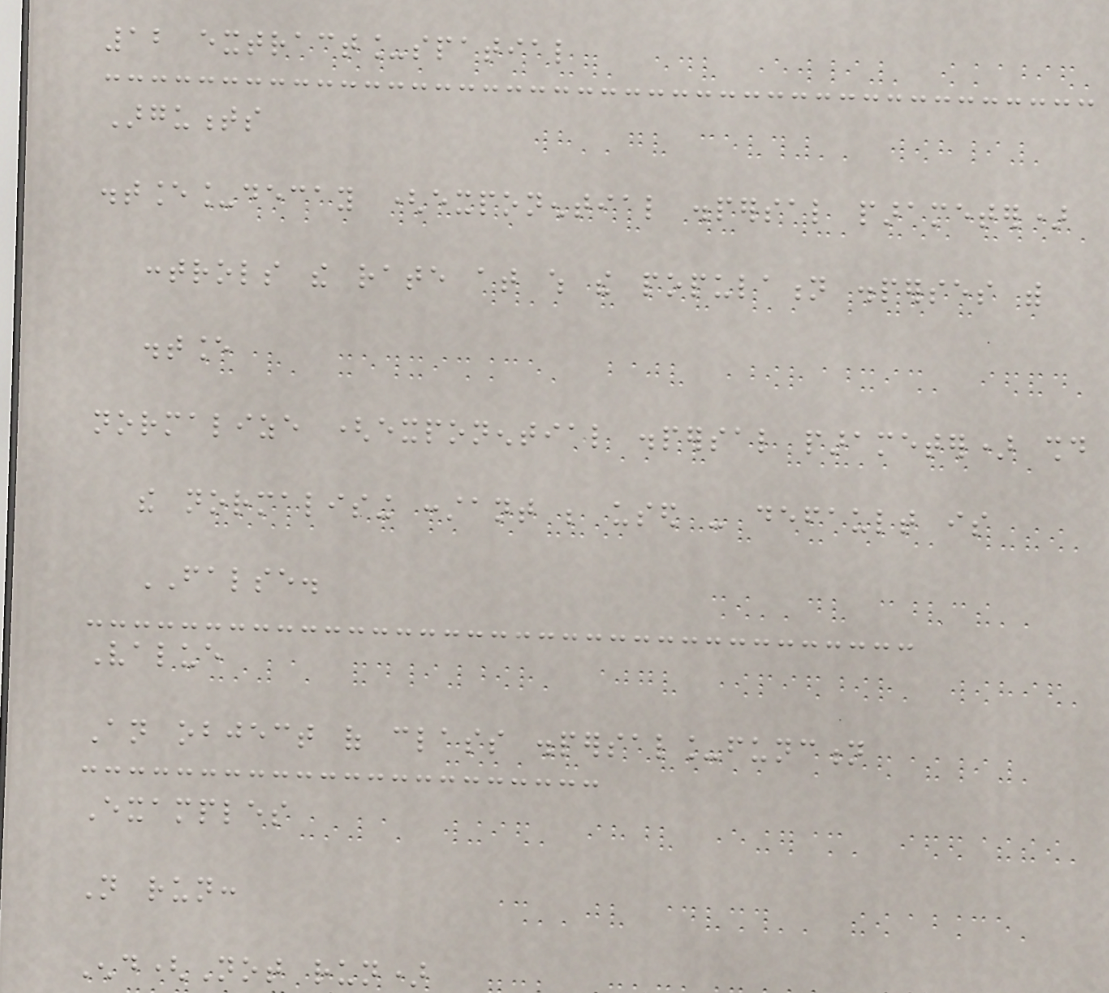12 extract_spatial
Arguments
distance_decay (exponential dispersal parameter)
controls the rate at which the population disperses with
distance
normalize (exponential dispersal parameter) should
the normalising constant be used - default is
FALSE.
Value
An object of class dispersal_function
Examples
Not run:
End(Not run)
